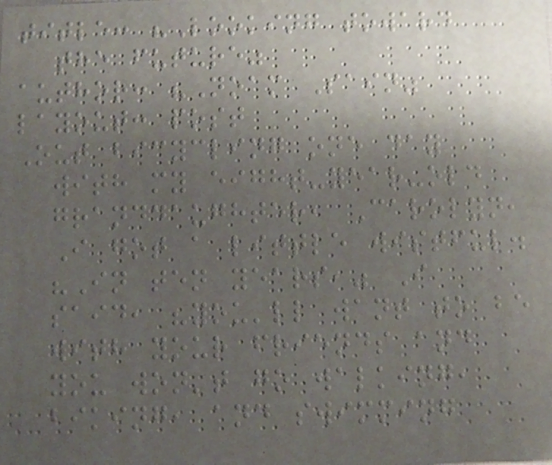title: "Looking toward
the future"
author: "Noam Sain"
layout: post
Out bicycling one day
with my eight-year-old
granddaughter, Carolyn,
I got a little wistful.
"In ten years," I
said, "you'll want to be
with your friends and
you won't go walking,
biking, and swimming
